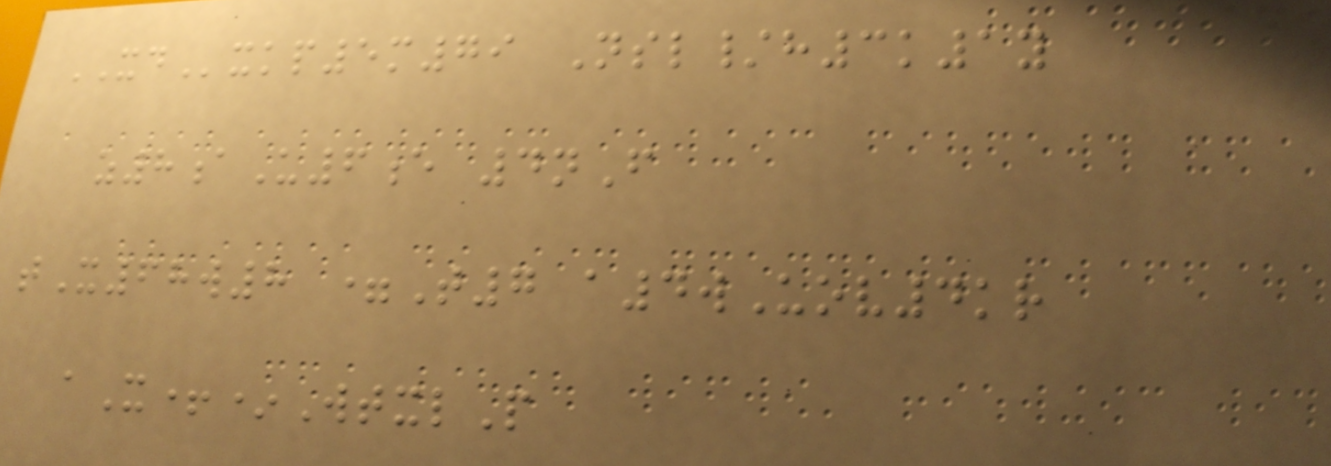XDxkp5m79 Nsl/h3k1y
z8aU6e 4nF
tX68w8 =T7 a4wUov4kr
aX+*WtxlP
